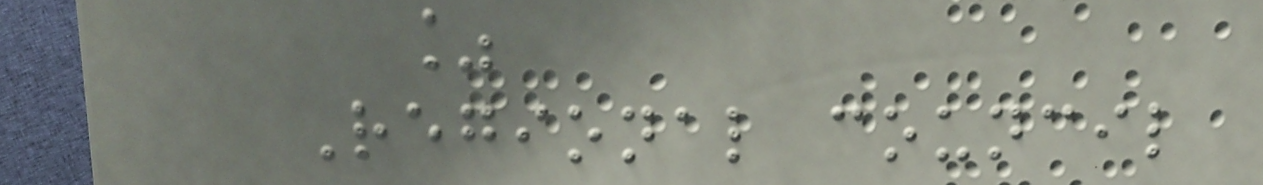%
Regional council
